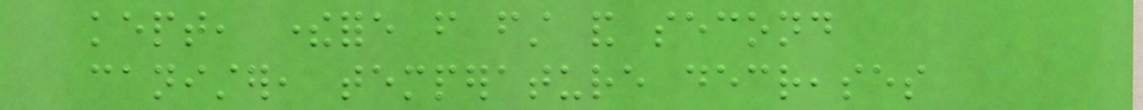kept, therefore from first and second
canister, temperature decreases
